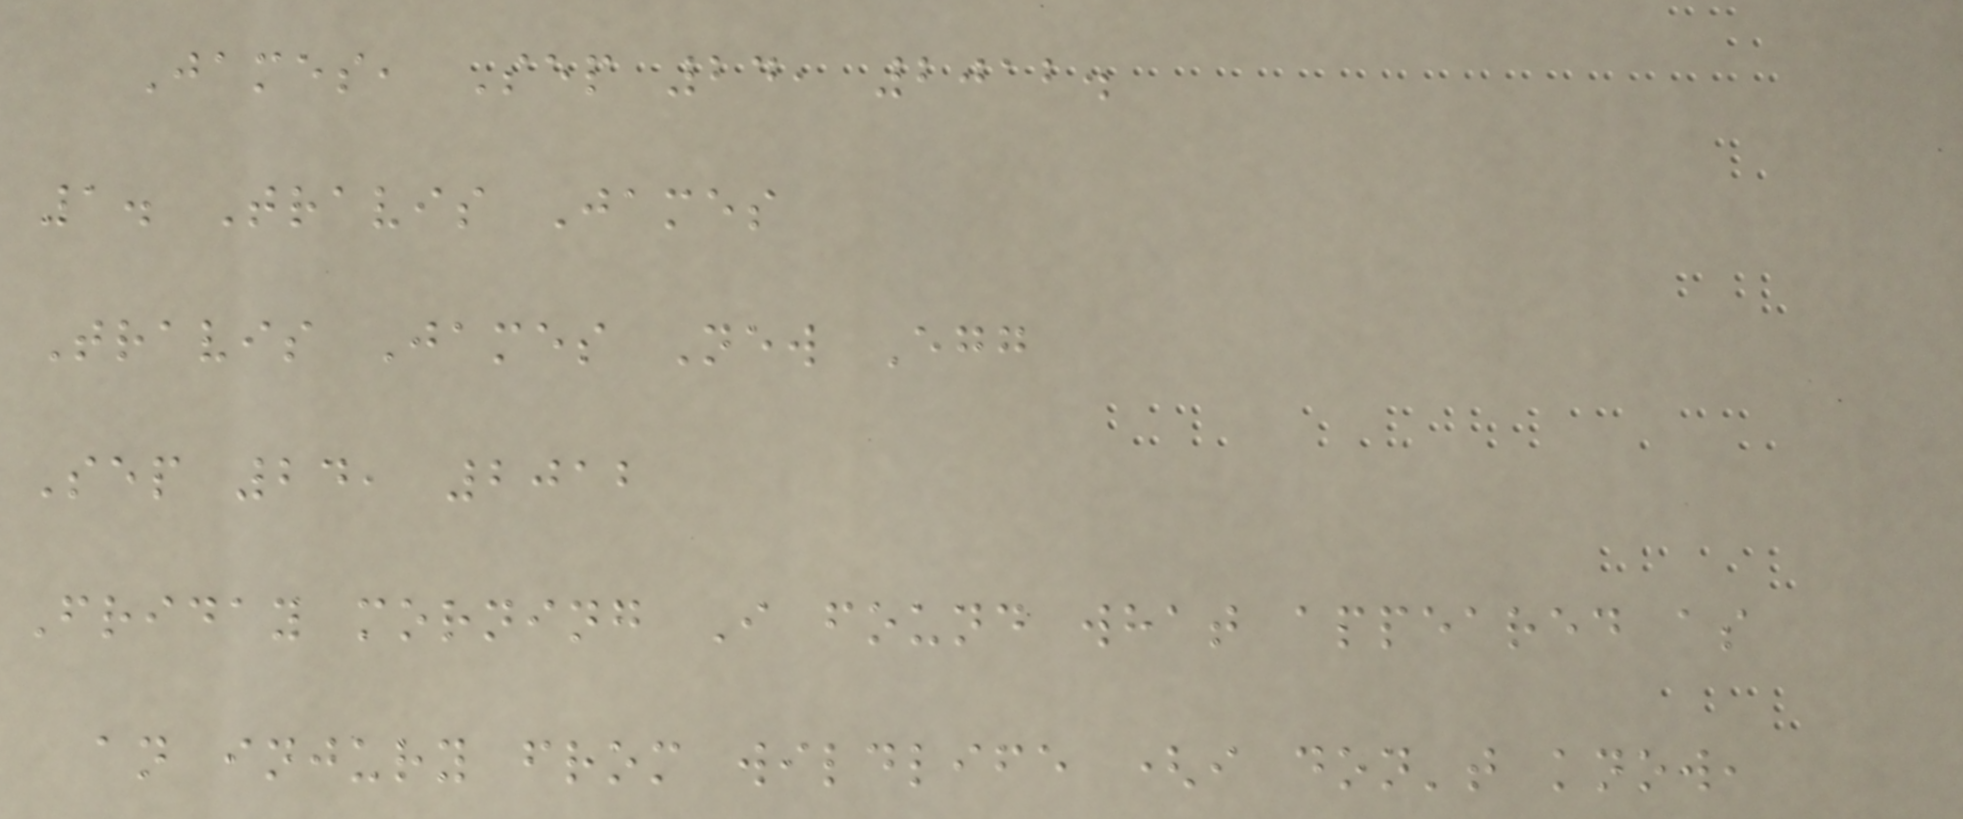James, Sep 24, 2012.
1. Travis James
Travis James New Egg
Sep 24, 2012
Friday morning I found what appeared as
an injury from wildlife (i don't know,
